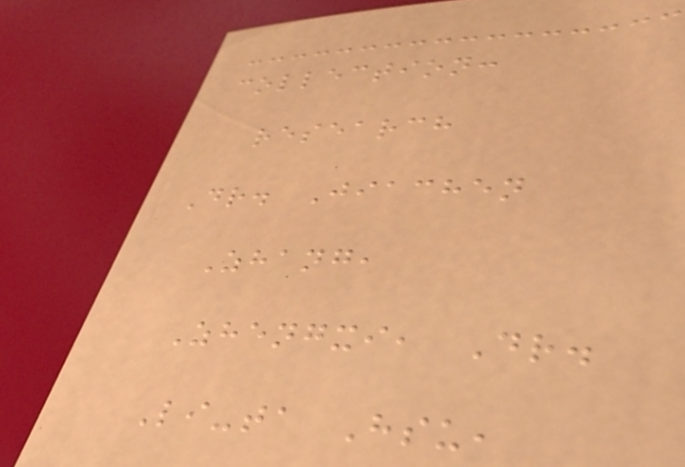collection:
research
Dr. Jiachen
Zhang,
Zhengxi, Dr.
Li-ta Hsu,
